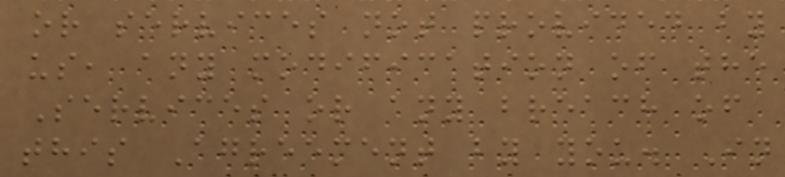or services not provided by
us, any modification of the
Services or any breach of
this Agreement by you. In
